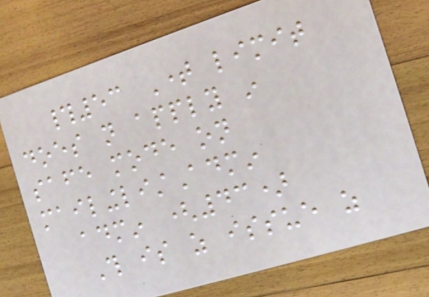#53 Time limit
does not apply in
safe mode on
mailinglistAdmin
admin (43)
This is as issue as
